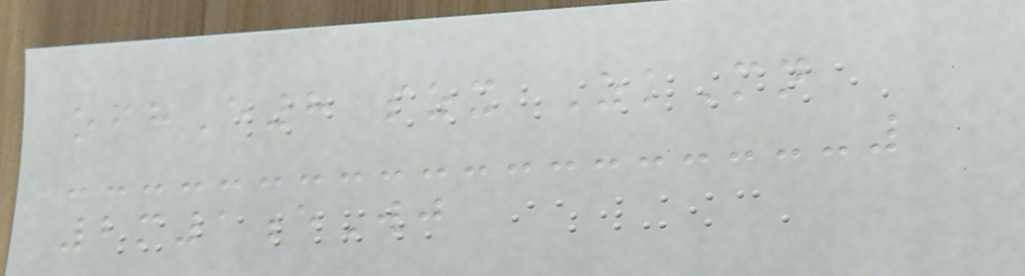ofhE8 szx ZkMn
2m1eWj
